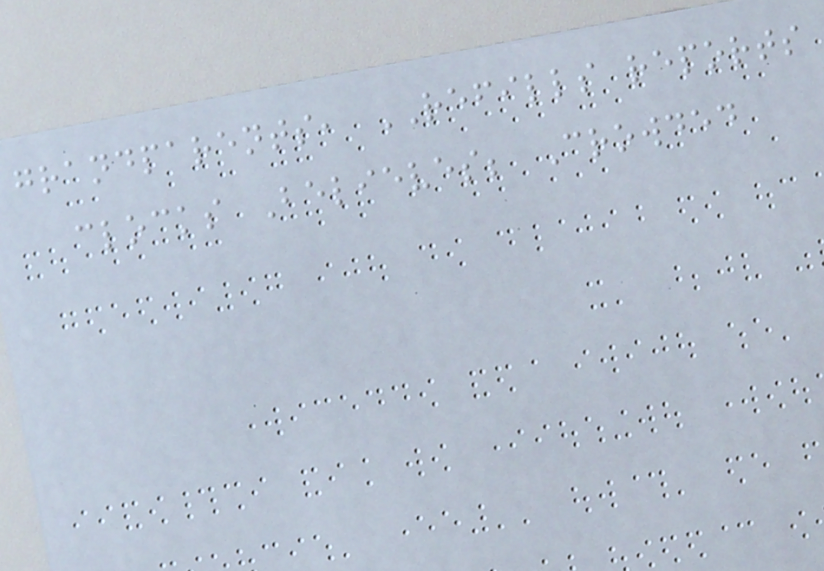grandparents, REFILLS reports
clocks Believes; Crowded
